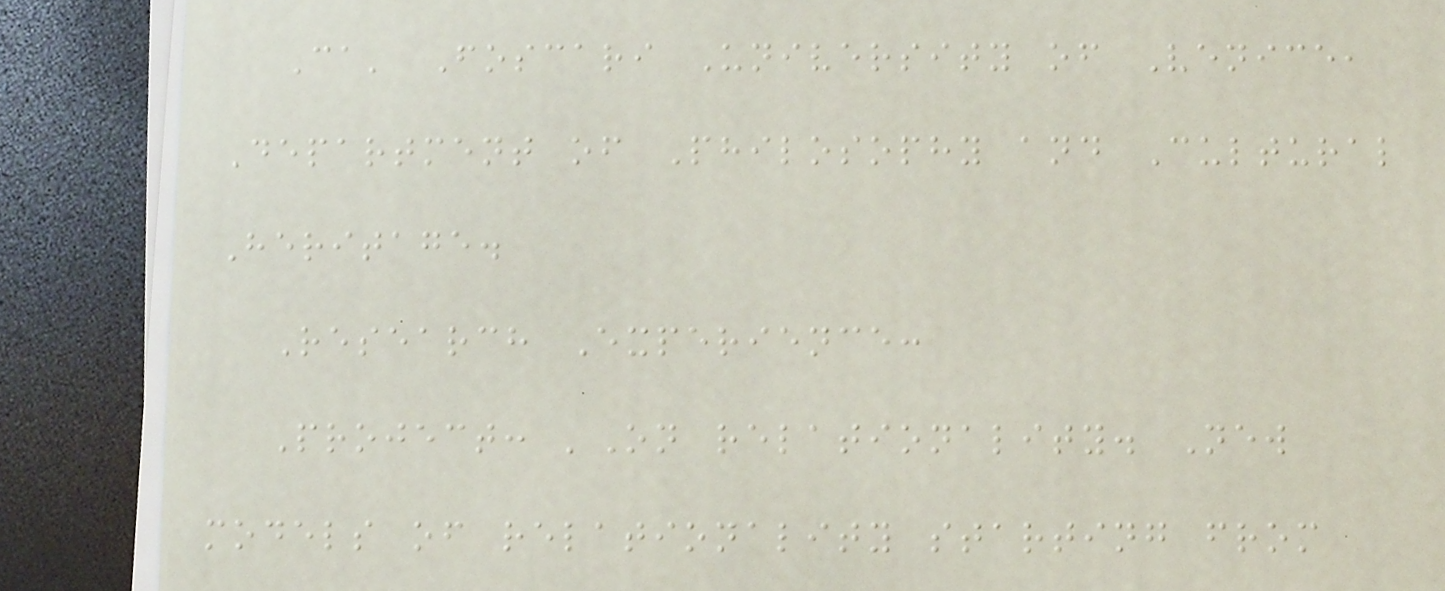Ca' Foscari University of Venice,
Department of Philosophy and Cultural
Heritage.
Research Experience:
Project: 'On relationality. New
models of relationality starting from
